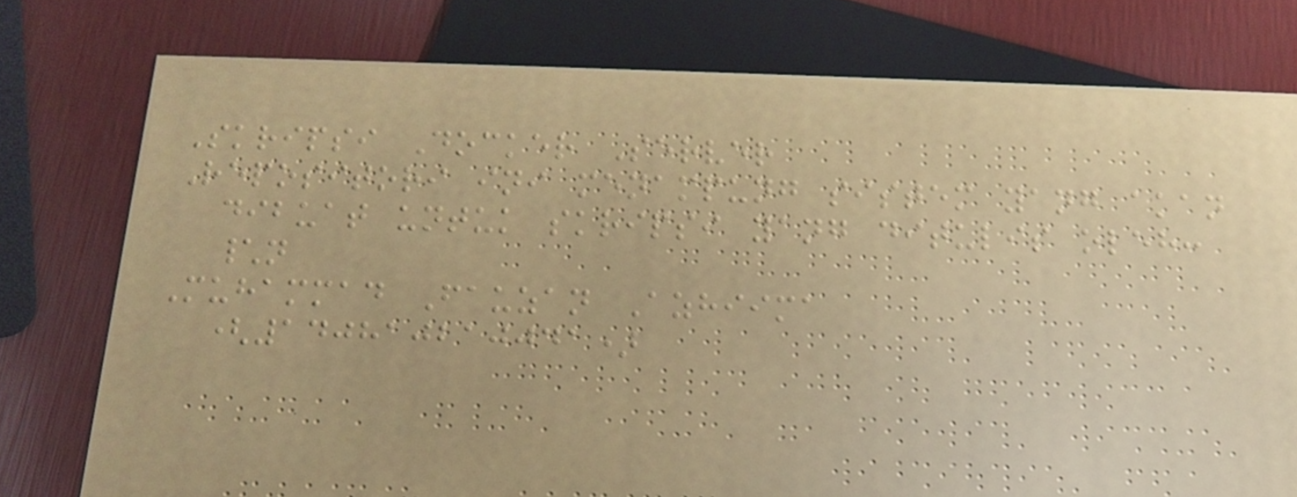Skripsi Docker Server
Repositori ini menampung sistem yang akan
dibuat untuk skripsi yang ditulis oleh:
\n
Muhammad Fauzan Azhiima
(140810210041)
